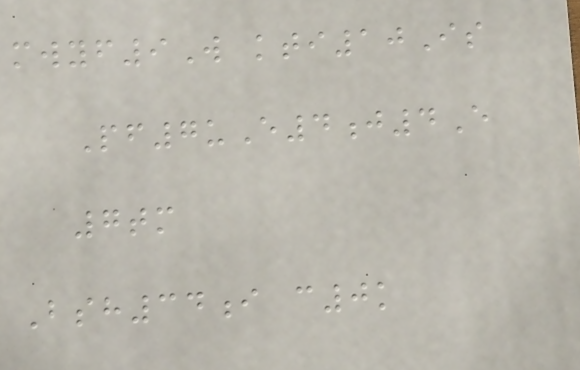mwyf9W kti10Is
Pf7uE4j4E
7tm
Bsh34i c0k
